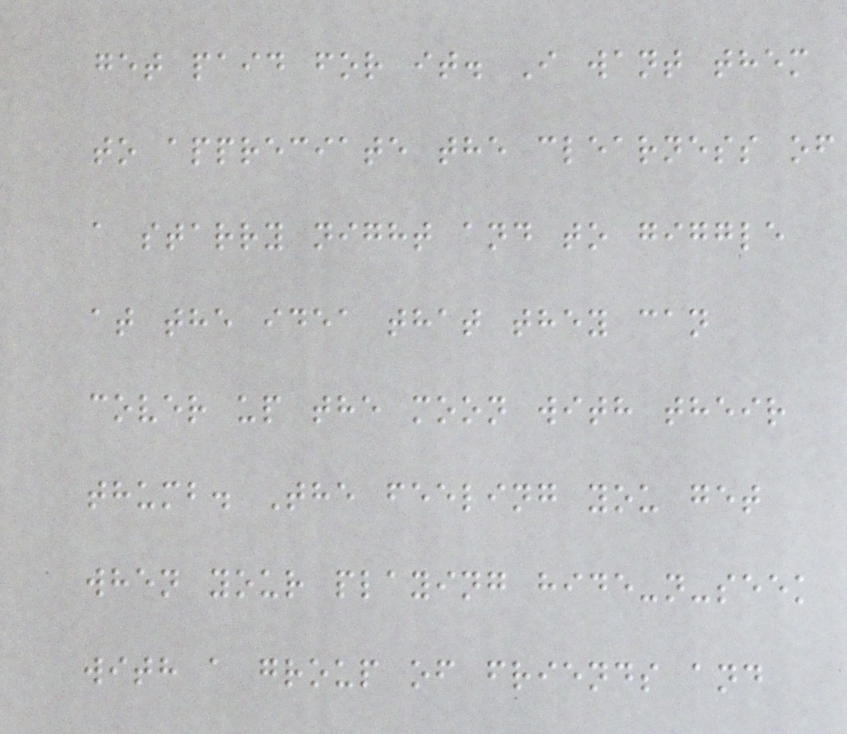get paid for it. I want them
to appreciate the clearness of
a starry night and to giggle
at the idea that they can
cover up the moon with their
thumb. The feeling you get
when your playing hide-n-seek
with a group of friends and
